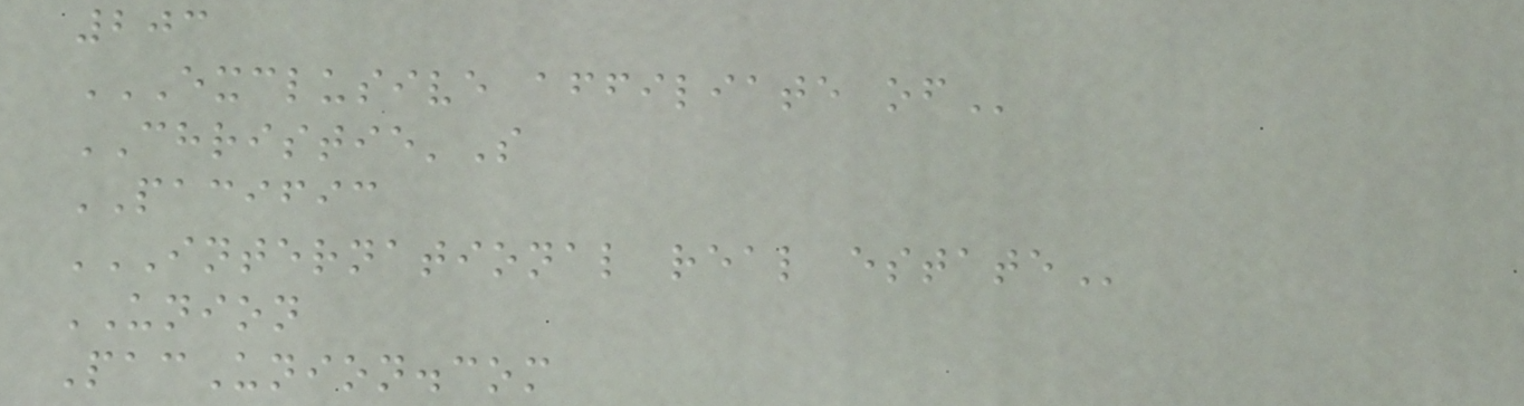203
EXCLUSIVE AFFILIATE OF
CHRISTIE'S
PACIFIC
INTERNATIONAL REAL ESTATE
UNION
PacUnion.com
